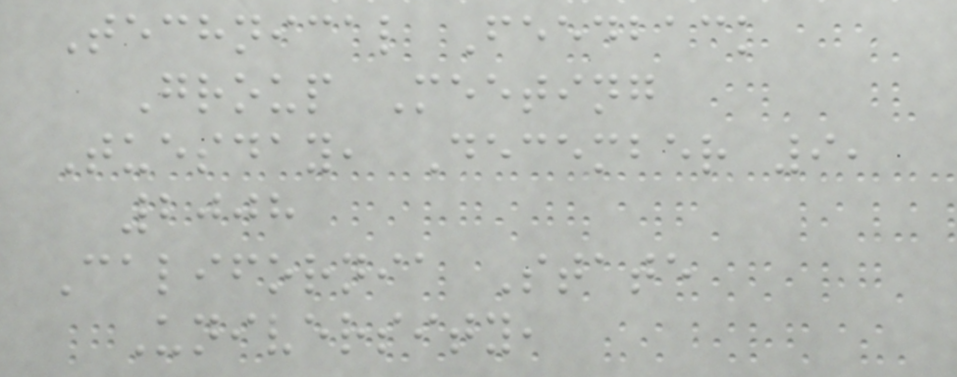Technical Feedback
Group Meeting
Tuesday, December 9,
2008
California State
University,
